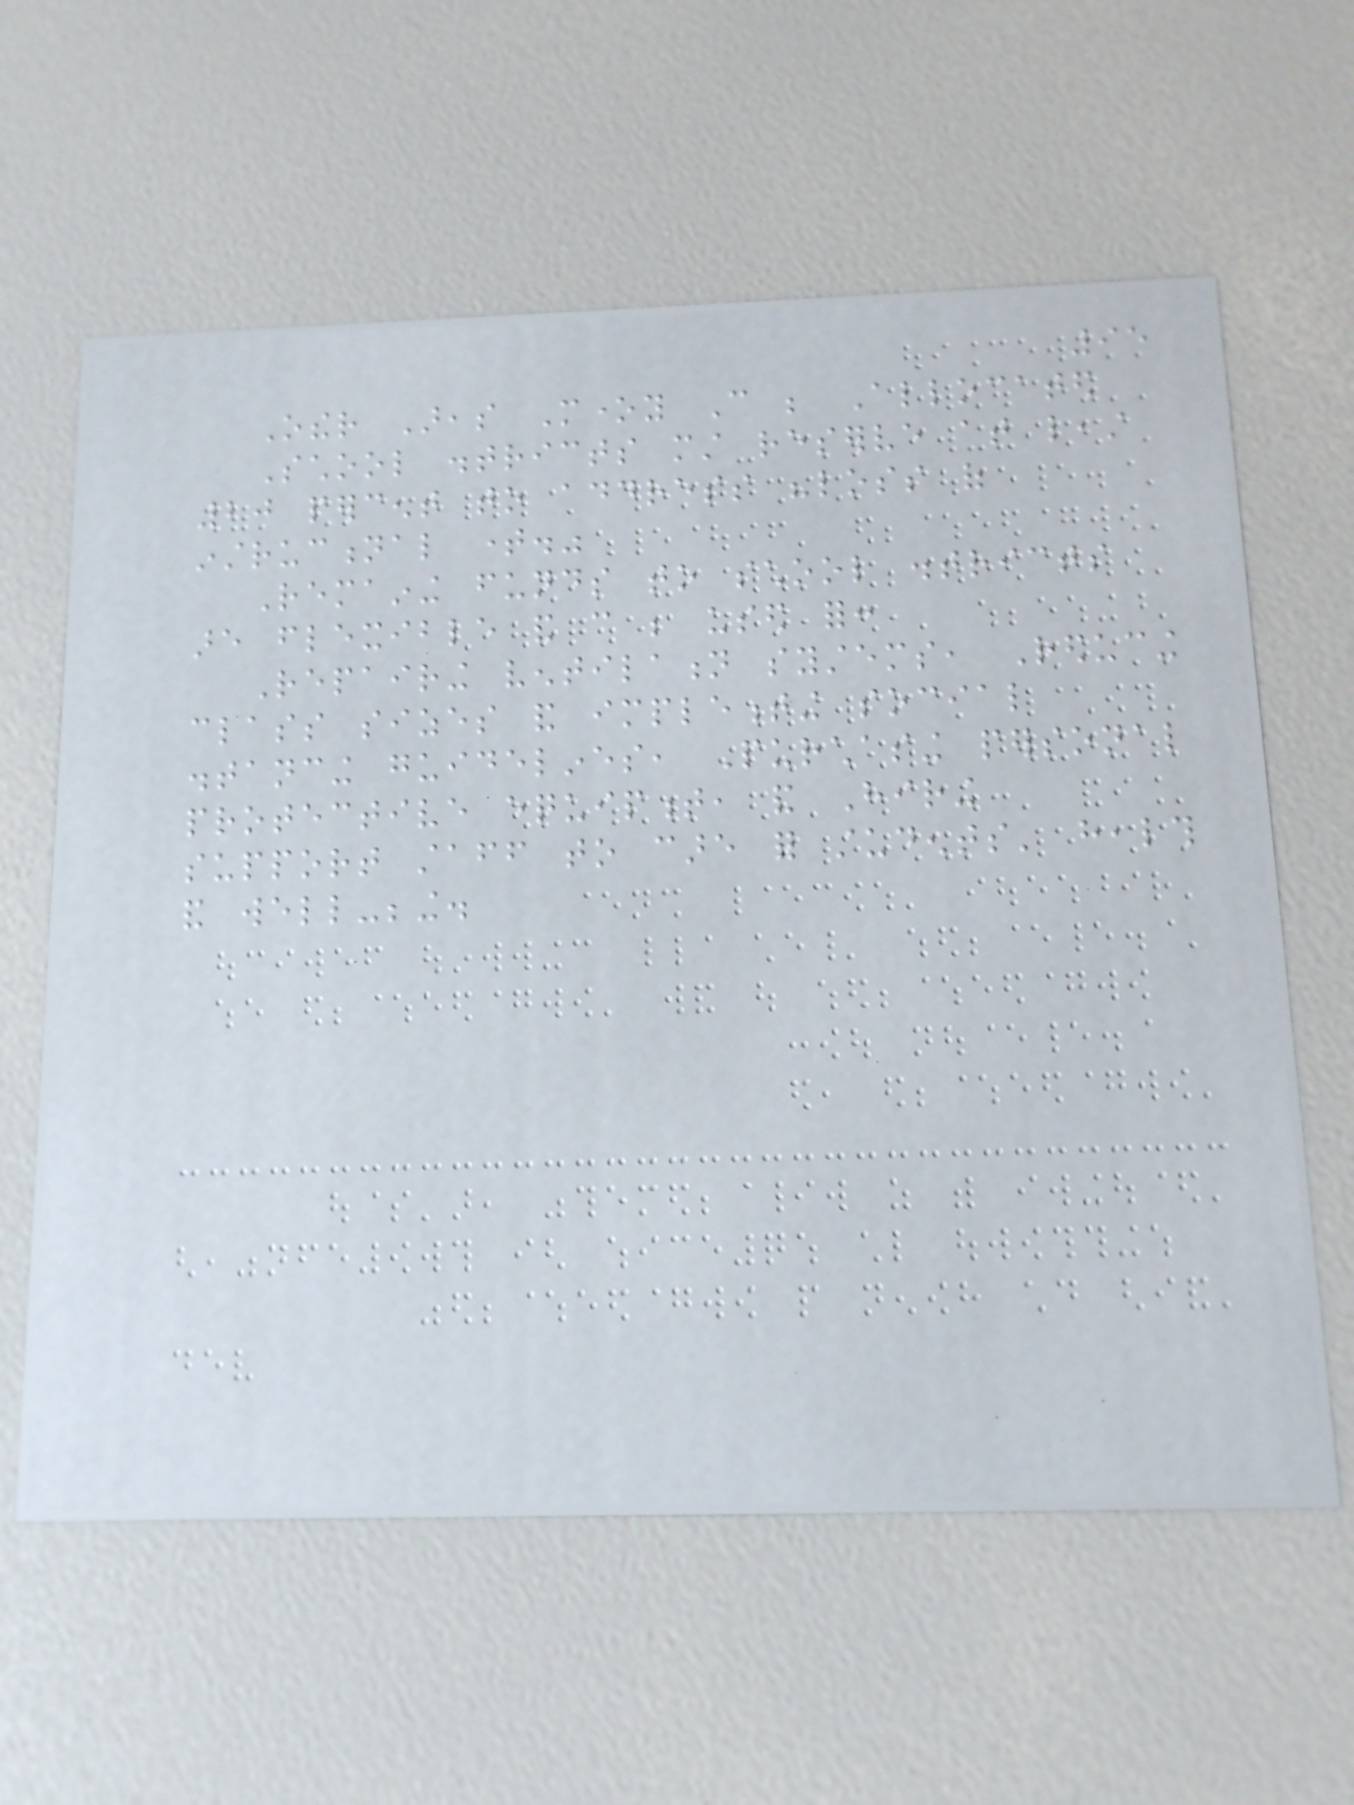95
Other Areas Money Can be Allocated
School districts must reserve at least
20 percent to address "loss of
instructional time."
Remaining funds to school districts
are flexible and can be used for:
Repairing ventilation systems, Reducing
class sizes and implementing social
distancing guidelines, Purchasing personal
protective equipment, and Hiring
support staff to care for students' health
and well-being.
